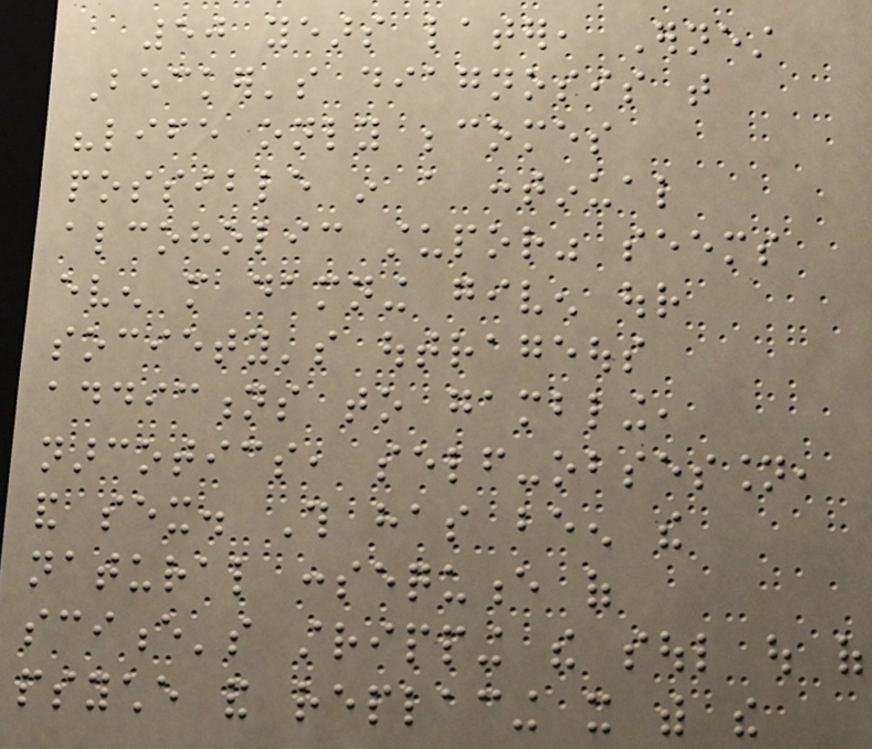50 years later, Ernest
Becker's diagnosis that
"life only becomes
possible in a continual
alcoholic stupor" seems
even more damning given our
society's outrageous
addictions to gambling,
narcotics, self-obsession,
and sex. This has been the
natural consequence of
science's stripping the soul out of
psyche and replacing it with the
